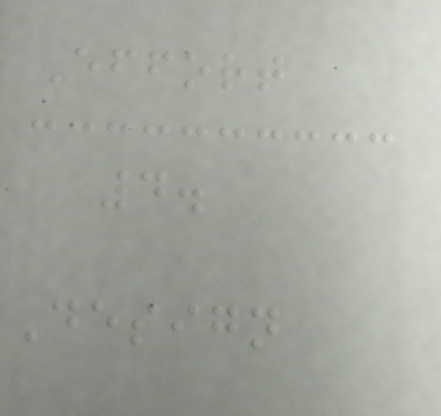Effort
4.
Design
